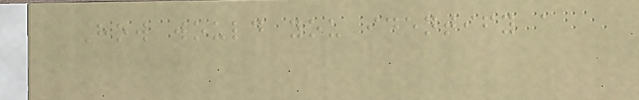How would you identify a
